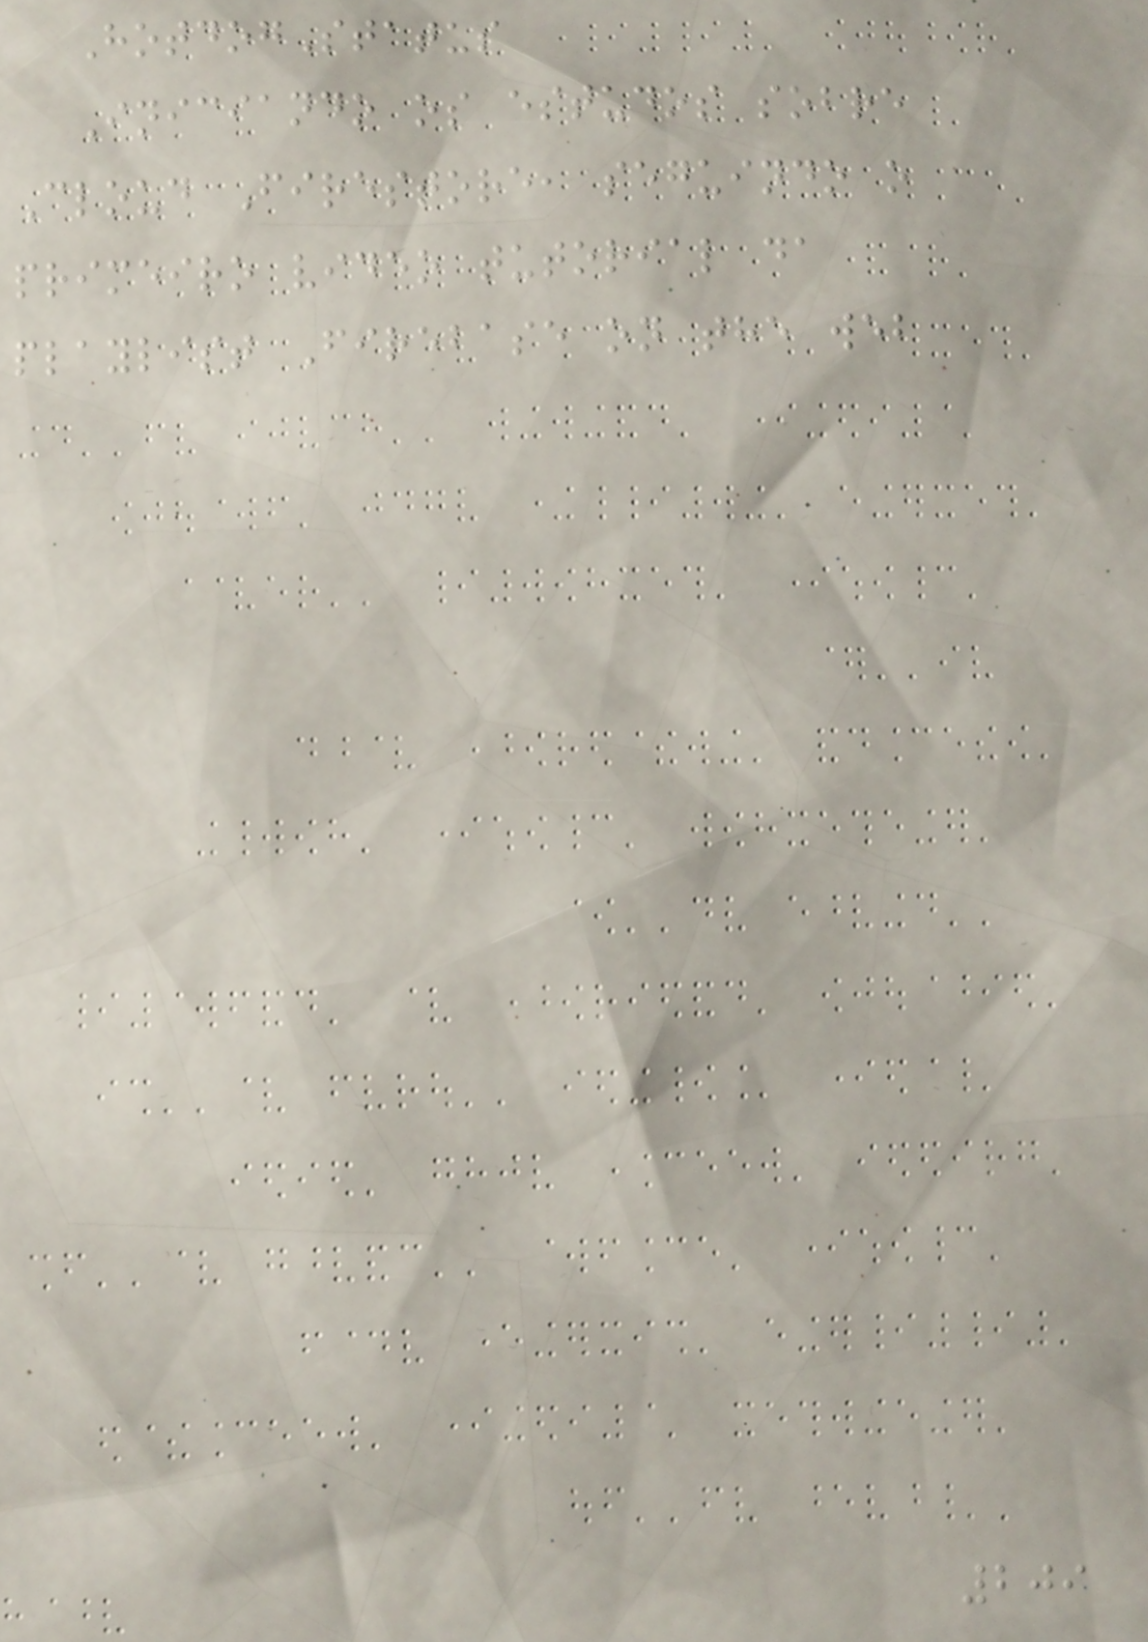HotdogStatus
Iniciando os estudos sobre
Cloud Firestore, seguindo o
primeiro video tutorial da
playlist Firebase on the web
209
